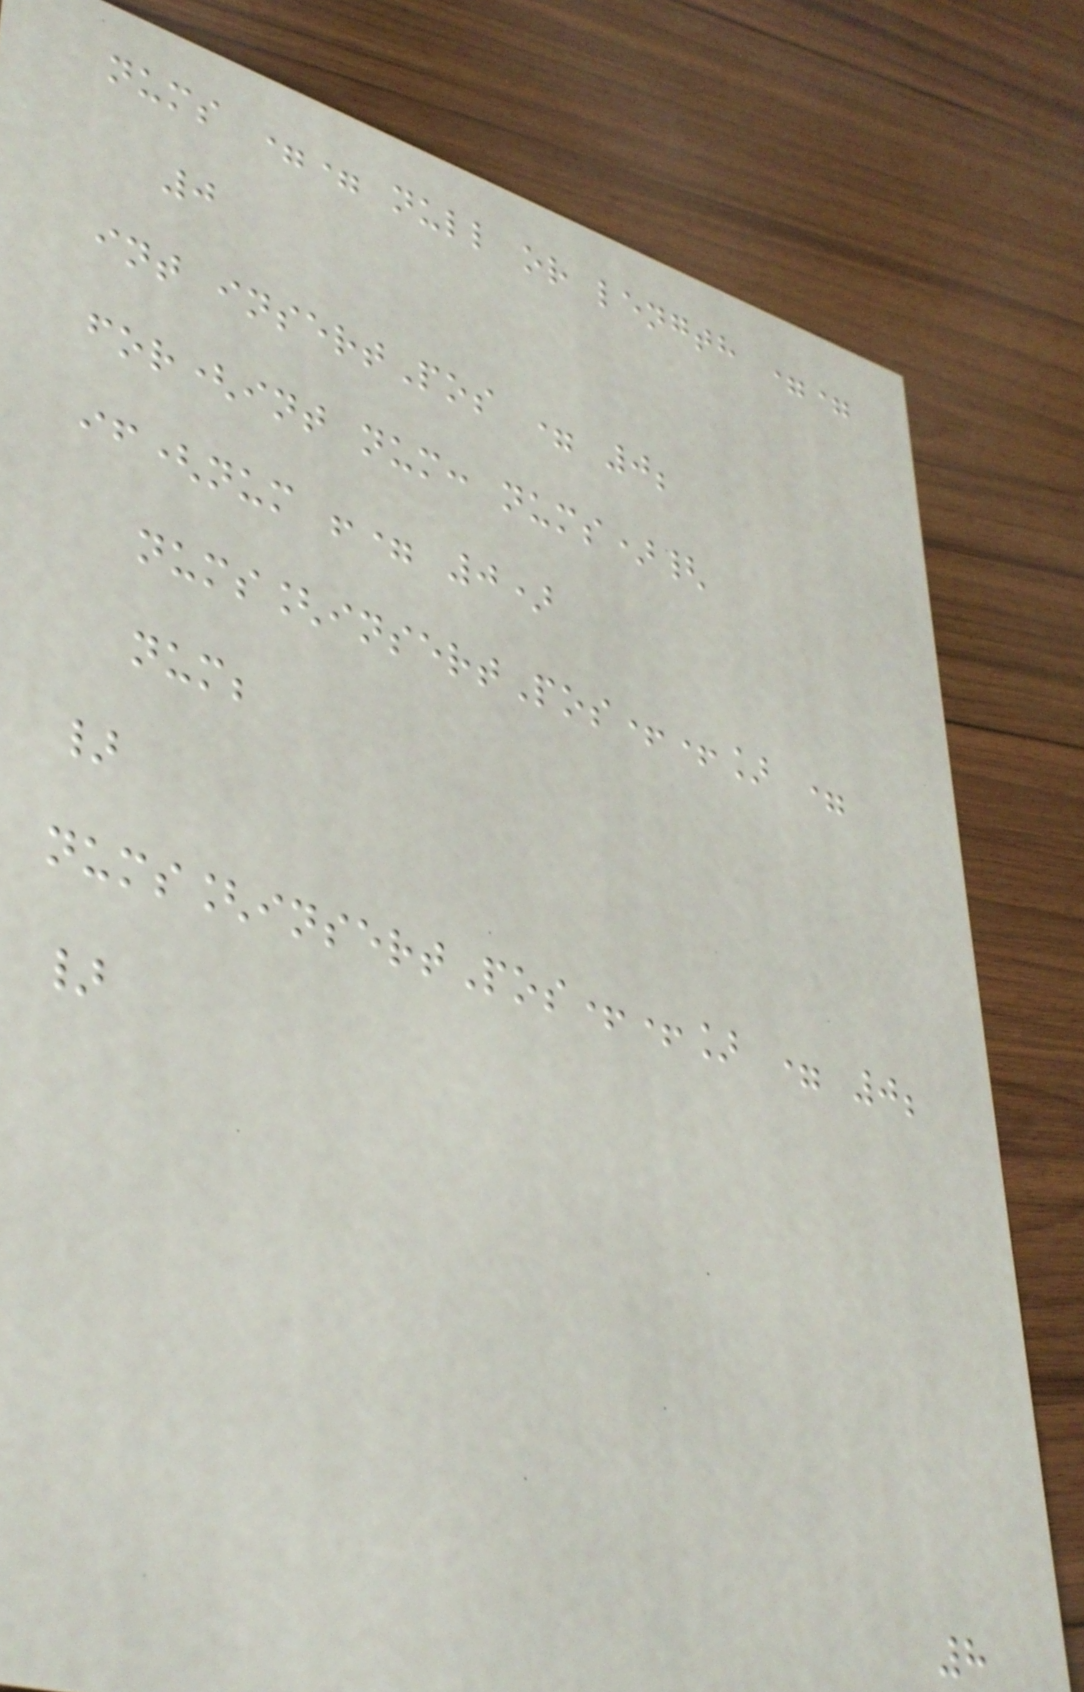nums == null or length ==
0
int insertPos = 0;
for(int num: nums){
if(num != 0)
nums[insertPos++] =
num;
}
nums[insertPos++] = 0;
}
8
